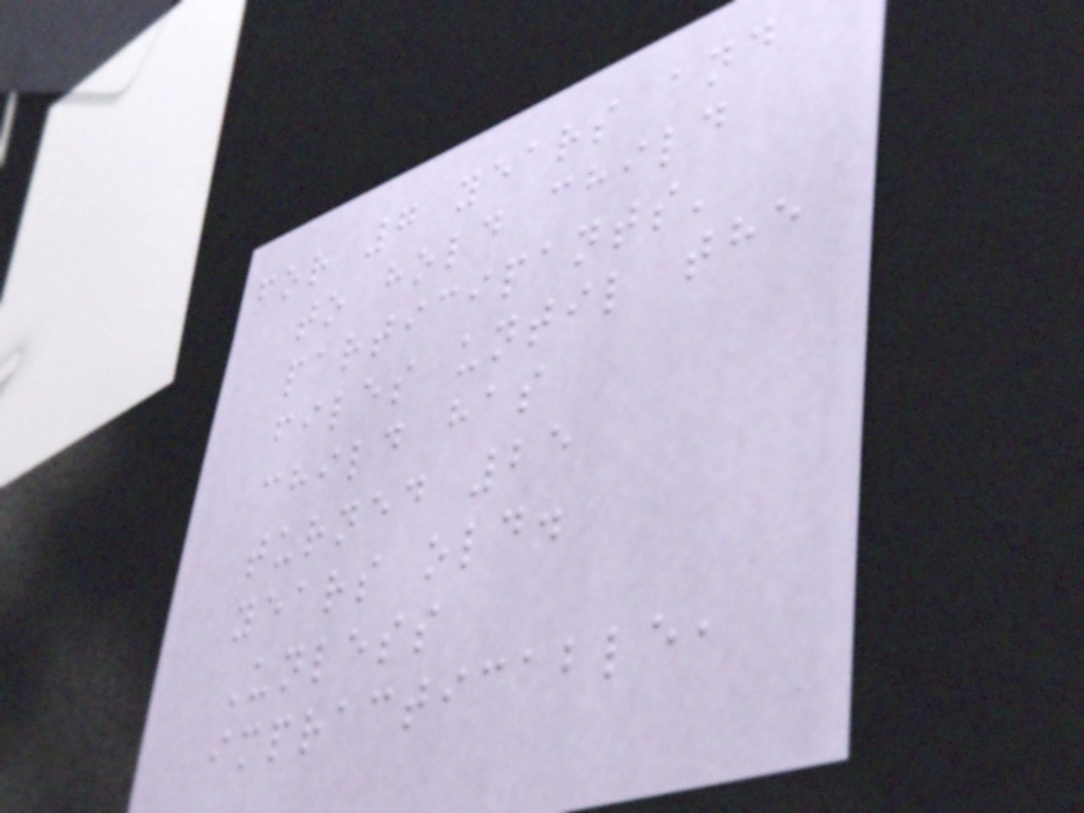for 7 years and
to hold child
participants'
files until the
child has
turned 25
years old.
Unless
impracticable,
